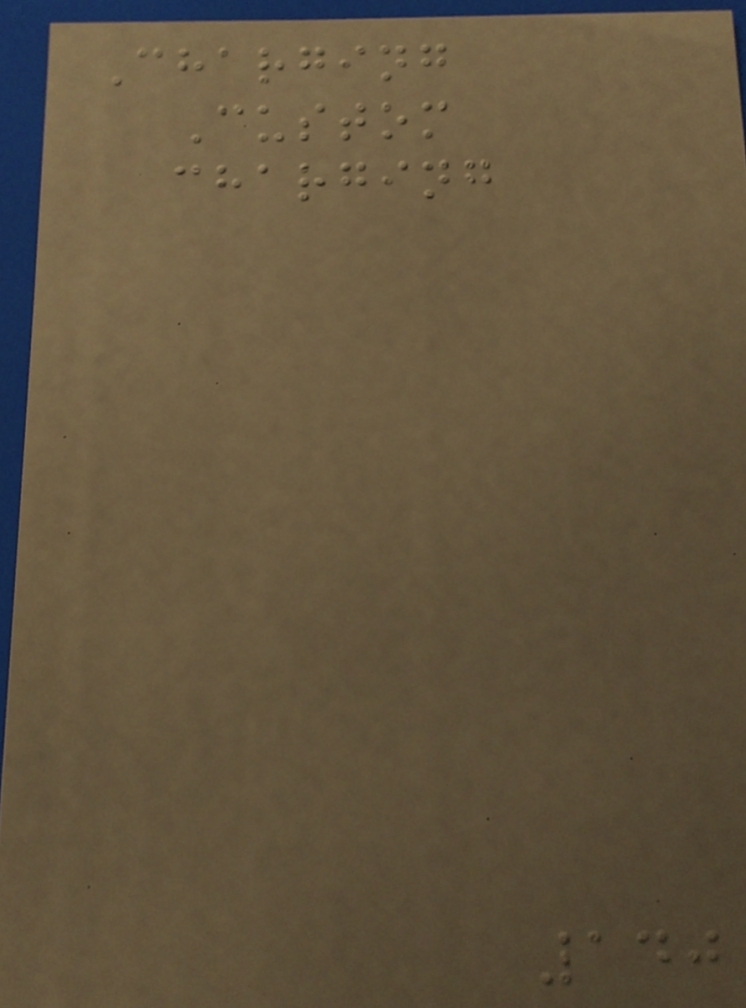Charging
Custom
charging
140
